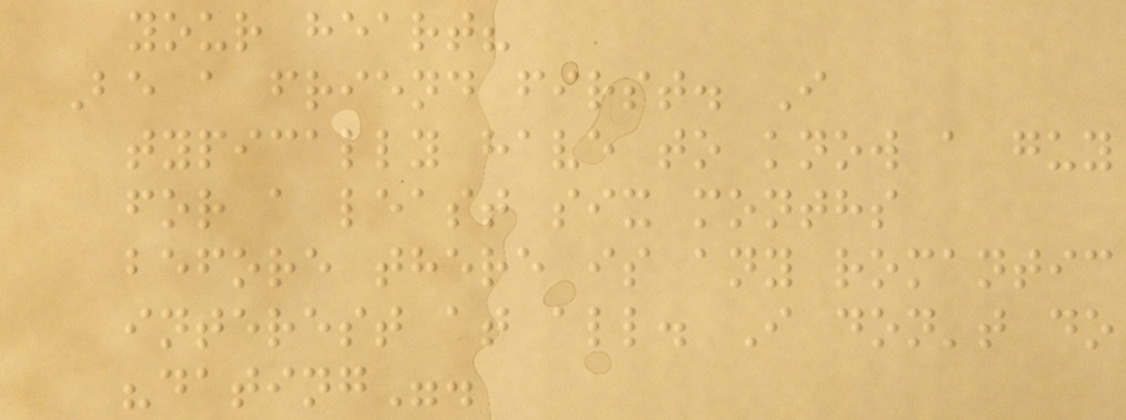your heart?
Be a friend first. I
typically have to know a guy
for a least six months
before there is any romantic
interest at all. I don't do
"dating".
